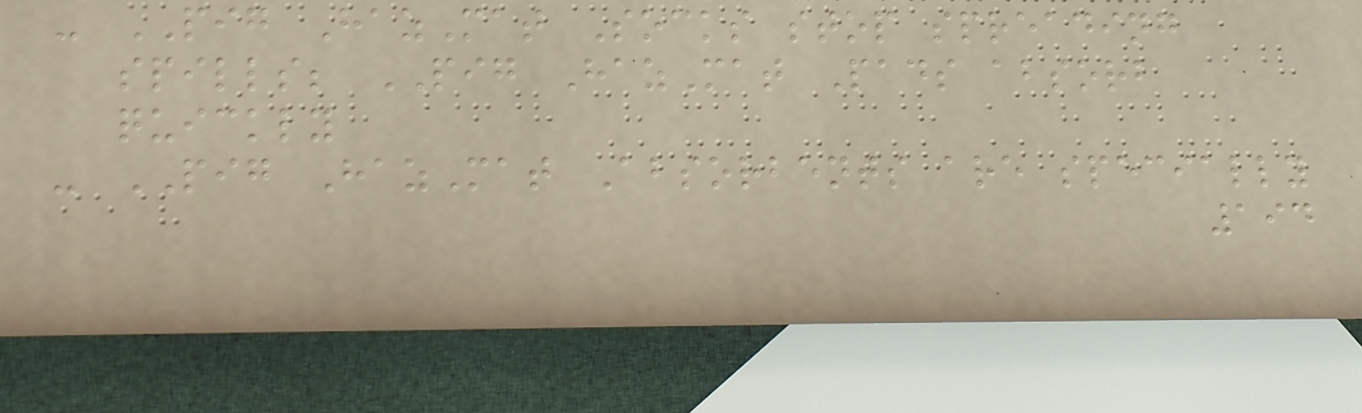- PIG HazMat Socks stop spreading
spills; PIG HazMat Pads absorb
quickly
- PIG HazMat Absorbents are specially
194
